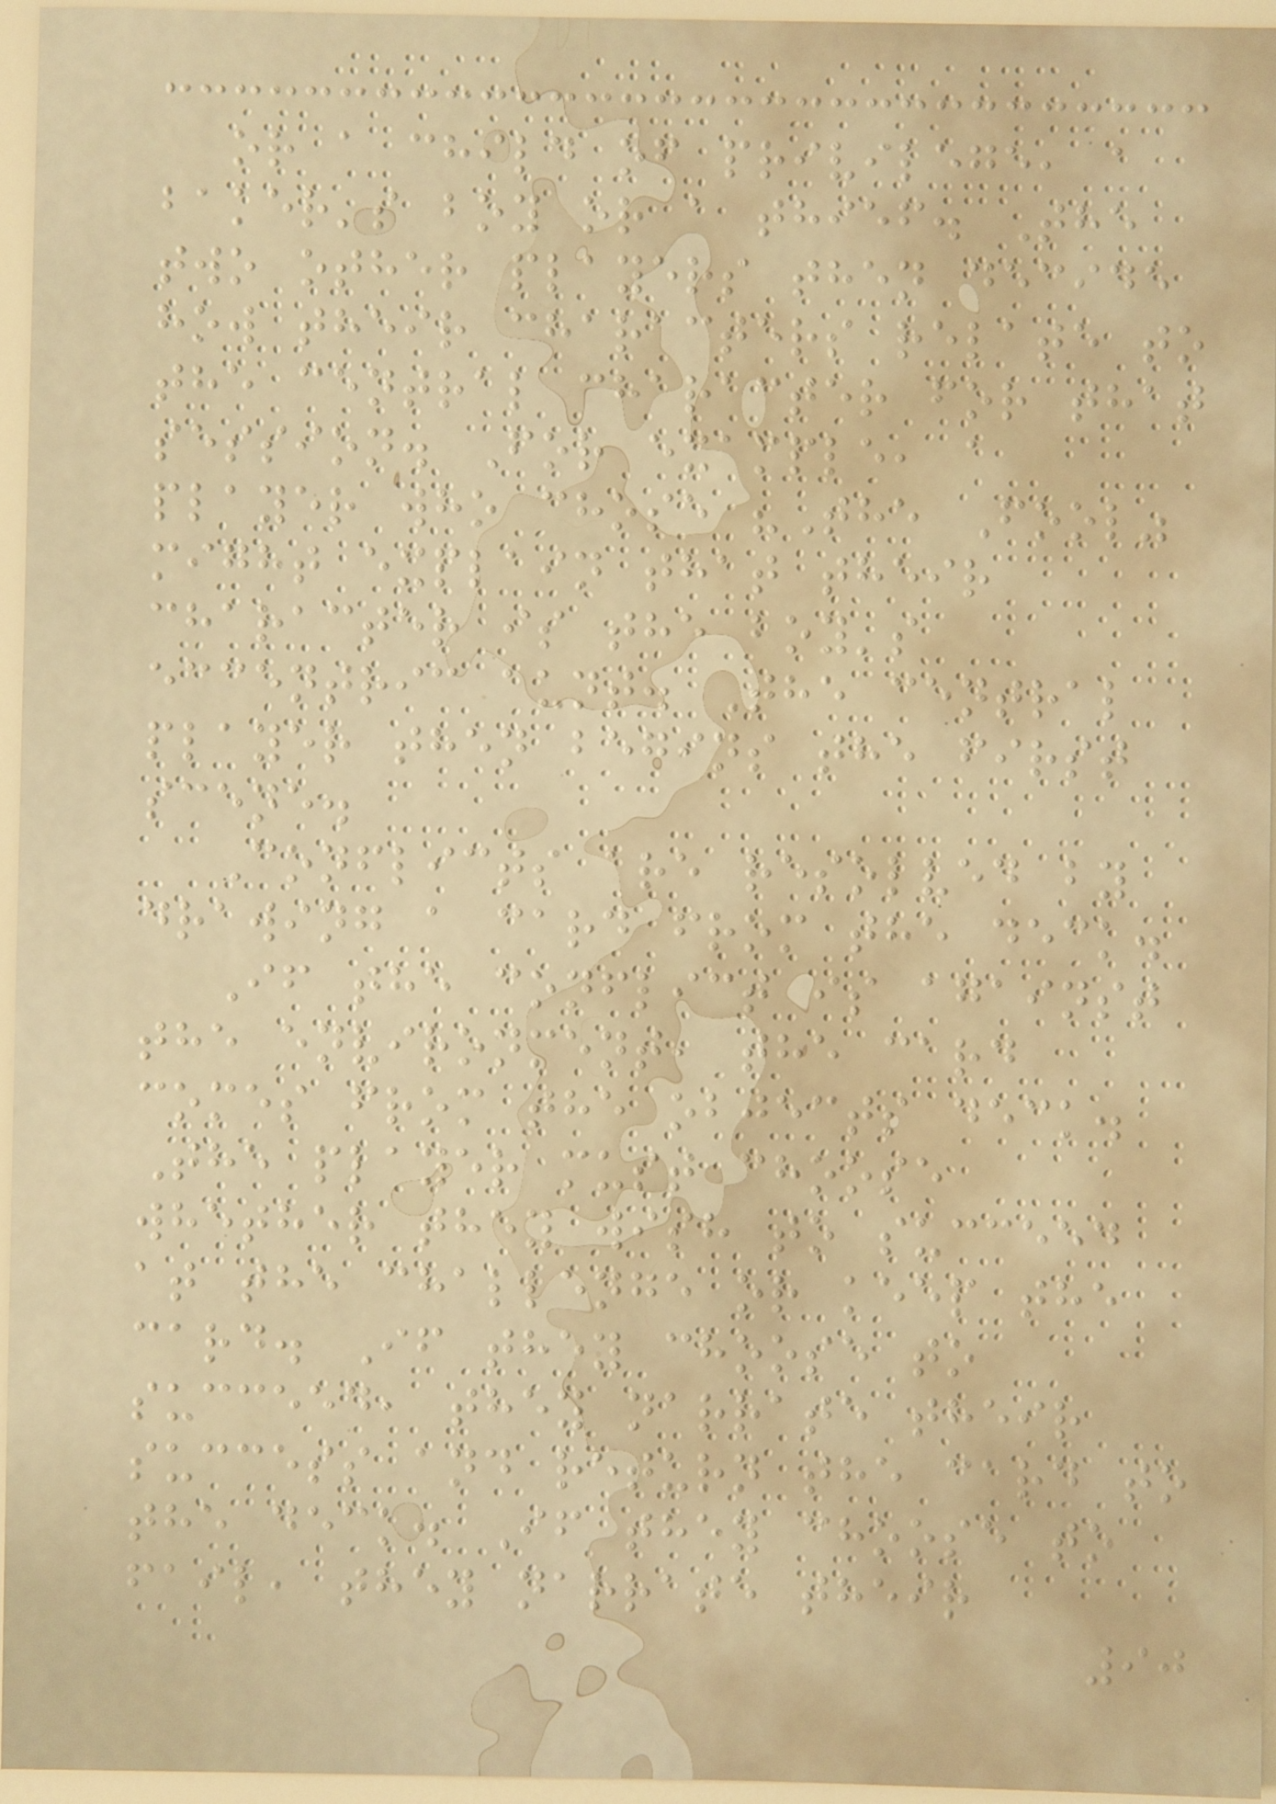or a child of privilege, a
baker's boy or a thief. The
two other players then decide
how their characters relate to
the central character for that
session. For example, a
player who chose "The Fool"
might explain that their
character is the boy's
eccentric aunt. The central
player then begins the first
scene.
Conflicts are resolved by
drawing a card from the deck.
If the conflict is against
the environment, the card
comes from the objects deck.
The player must choose
whether they wish to succeed
at the challenge or keep the
card. If they choose to
succeed, they narrate their
success and return the card to
the deck. If they choose to
fail, they narrate their
90
